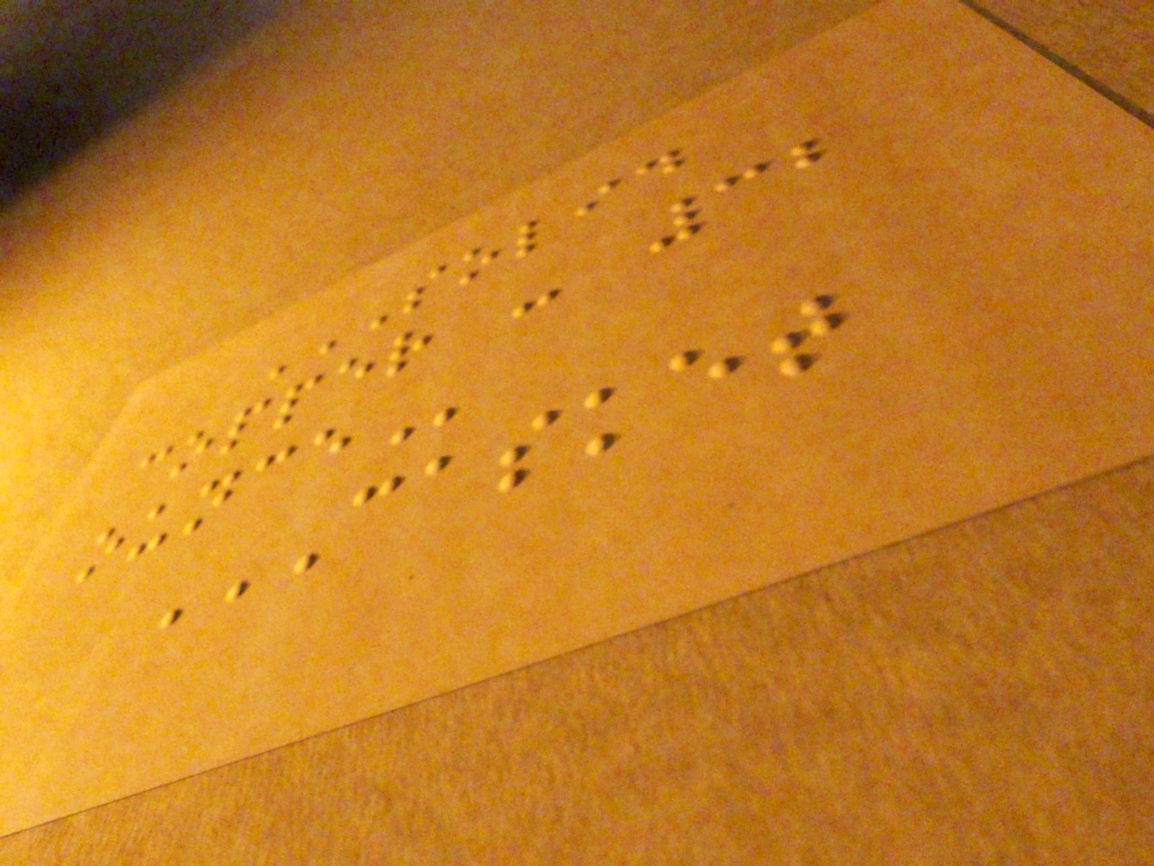SOLID
COPPER - 32
OUNCE
CASKET
